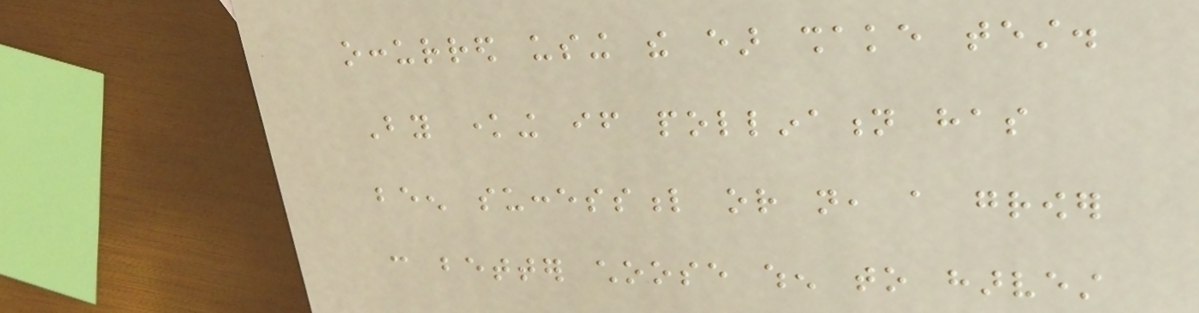occurred using the ear shake test.
By knowing if pollination has
been successful or not, a grower
can better choose when to harvest
